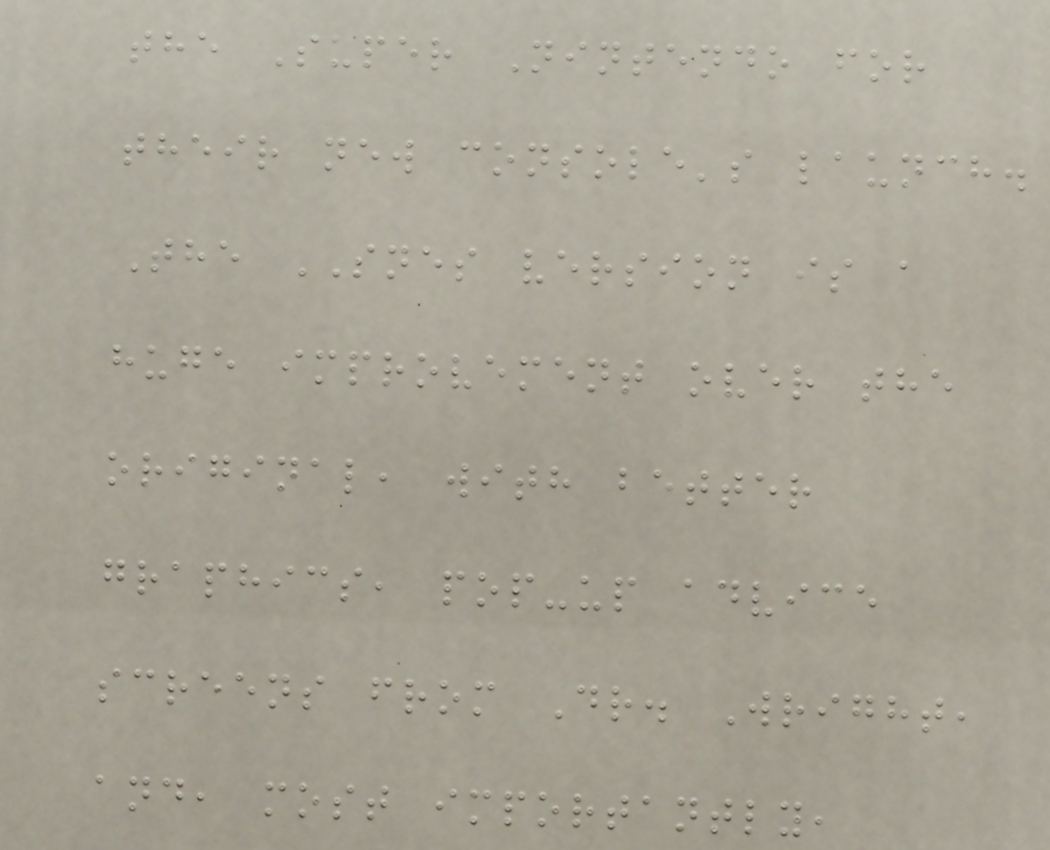the Super Nintendo for
their new console's launch.
The SNES version is a
huge improvement over the
original, with better
graphics, pop-up advice
screens from Dr. Wright,
and, most importantly,
